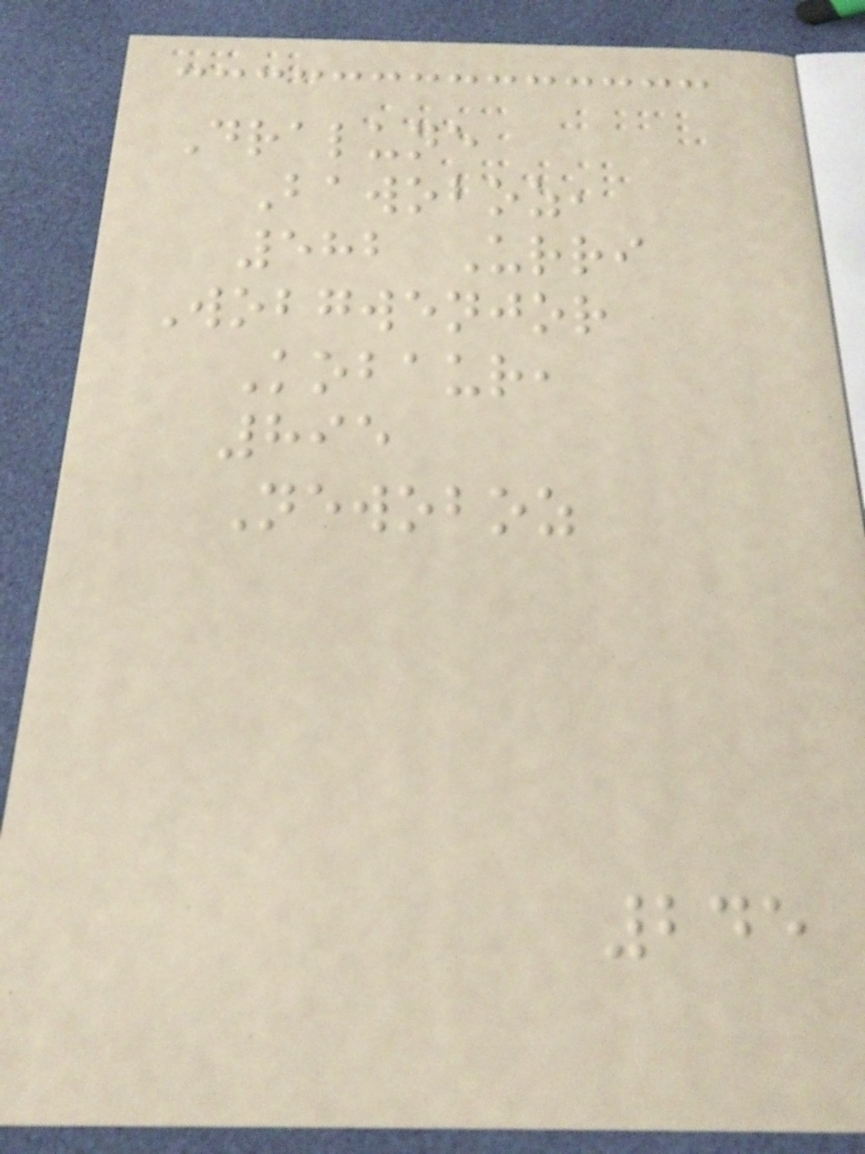Dralune
Bawoboz,
582 Urri
Wobgwenjor
Kobaur,
895
Newoboz
245
